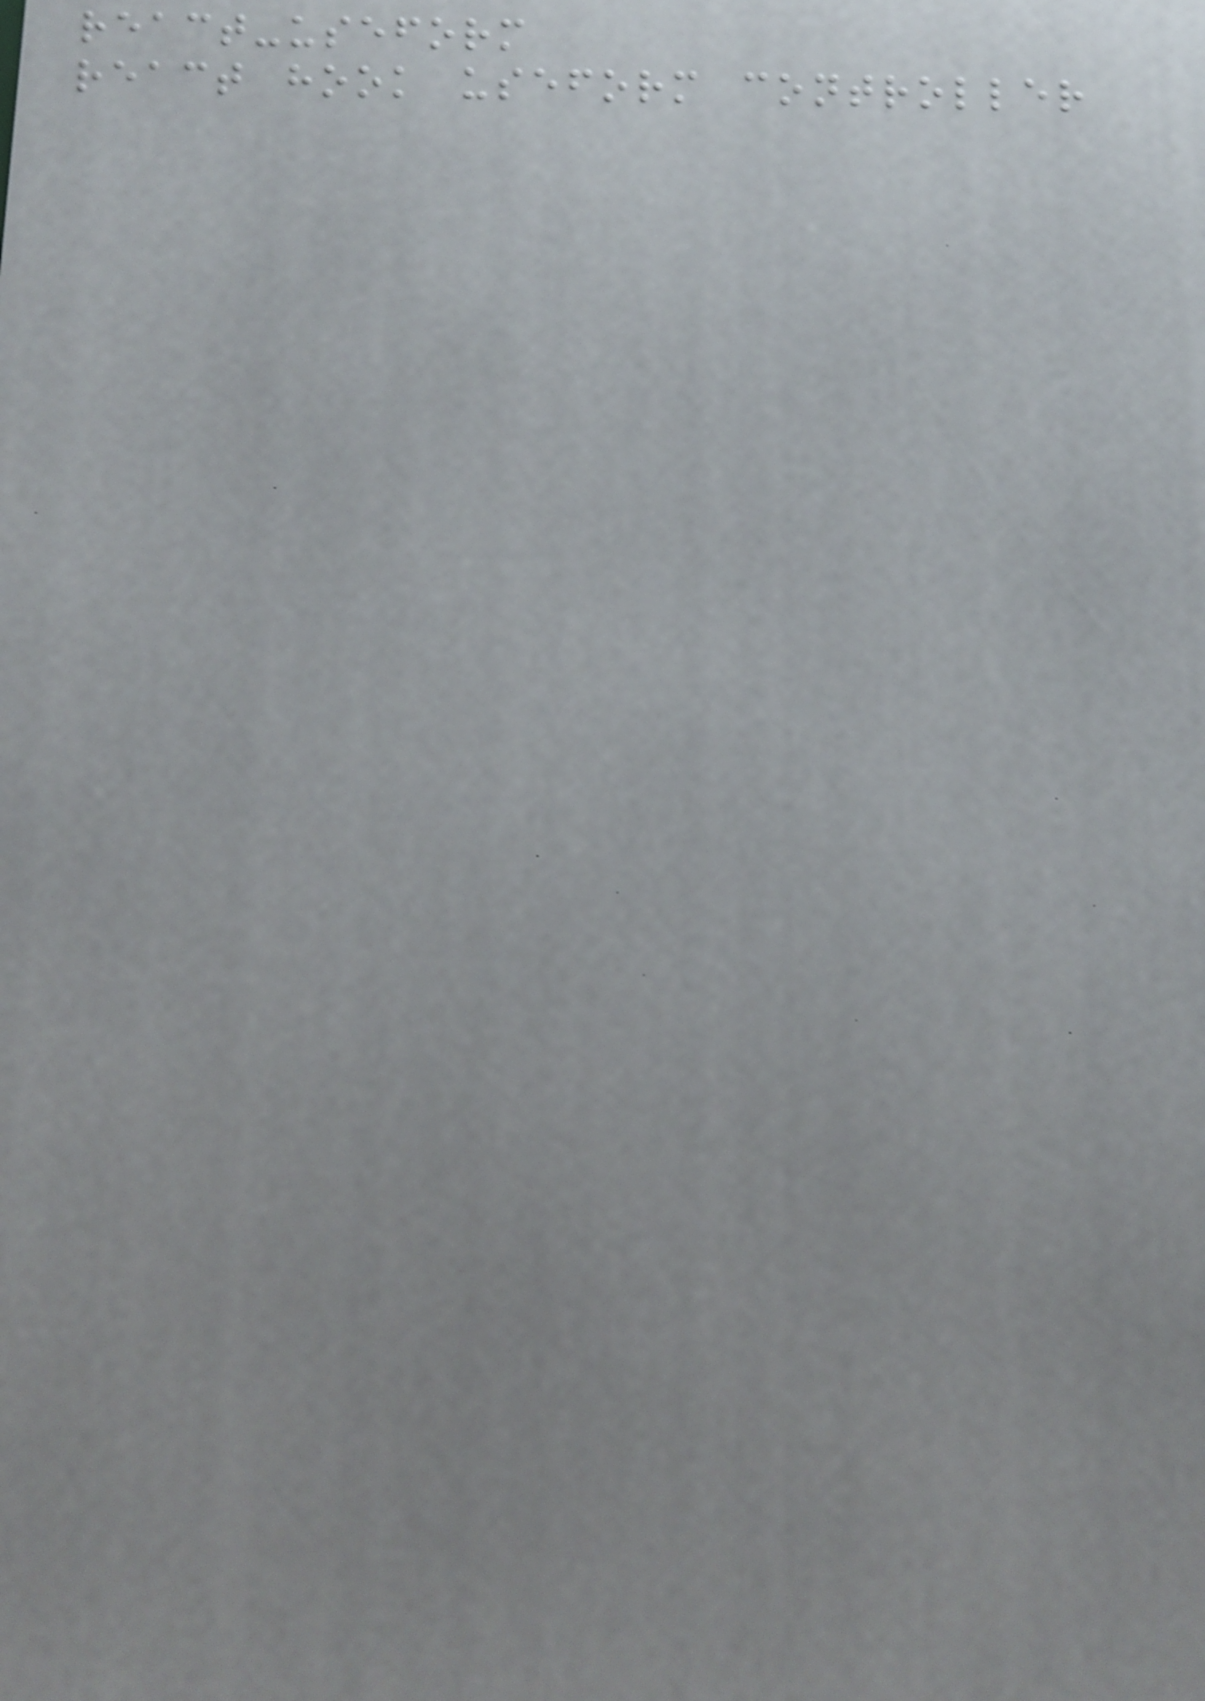react-useform
react hook useform controller
